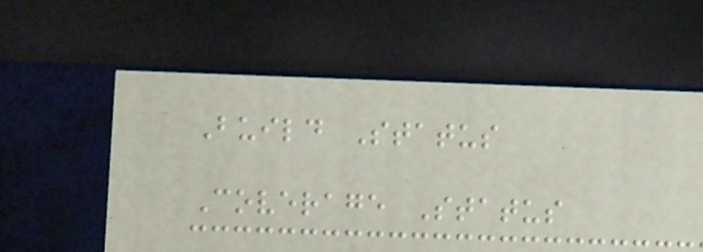Build Status
Coverage Status
